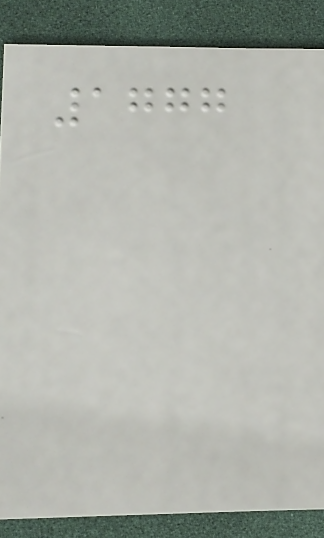1777
